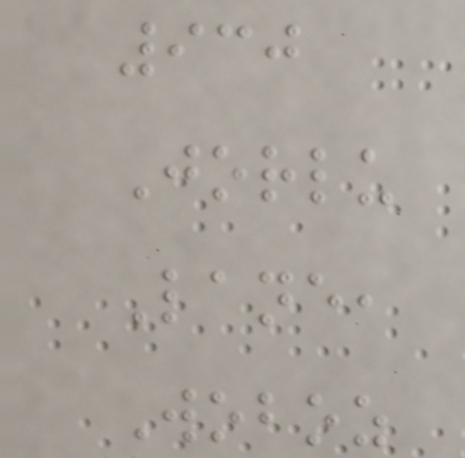930
Jorlu
Lane,
Woboz
